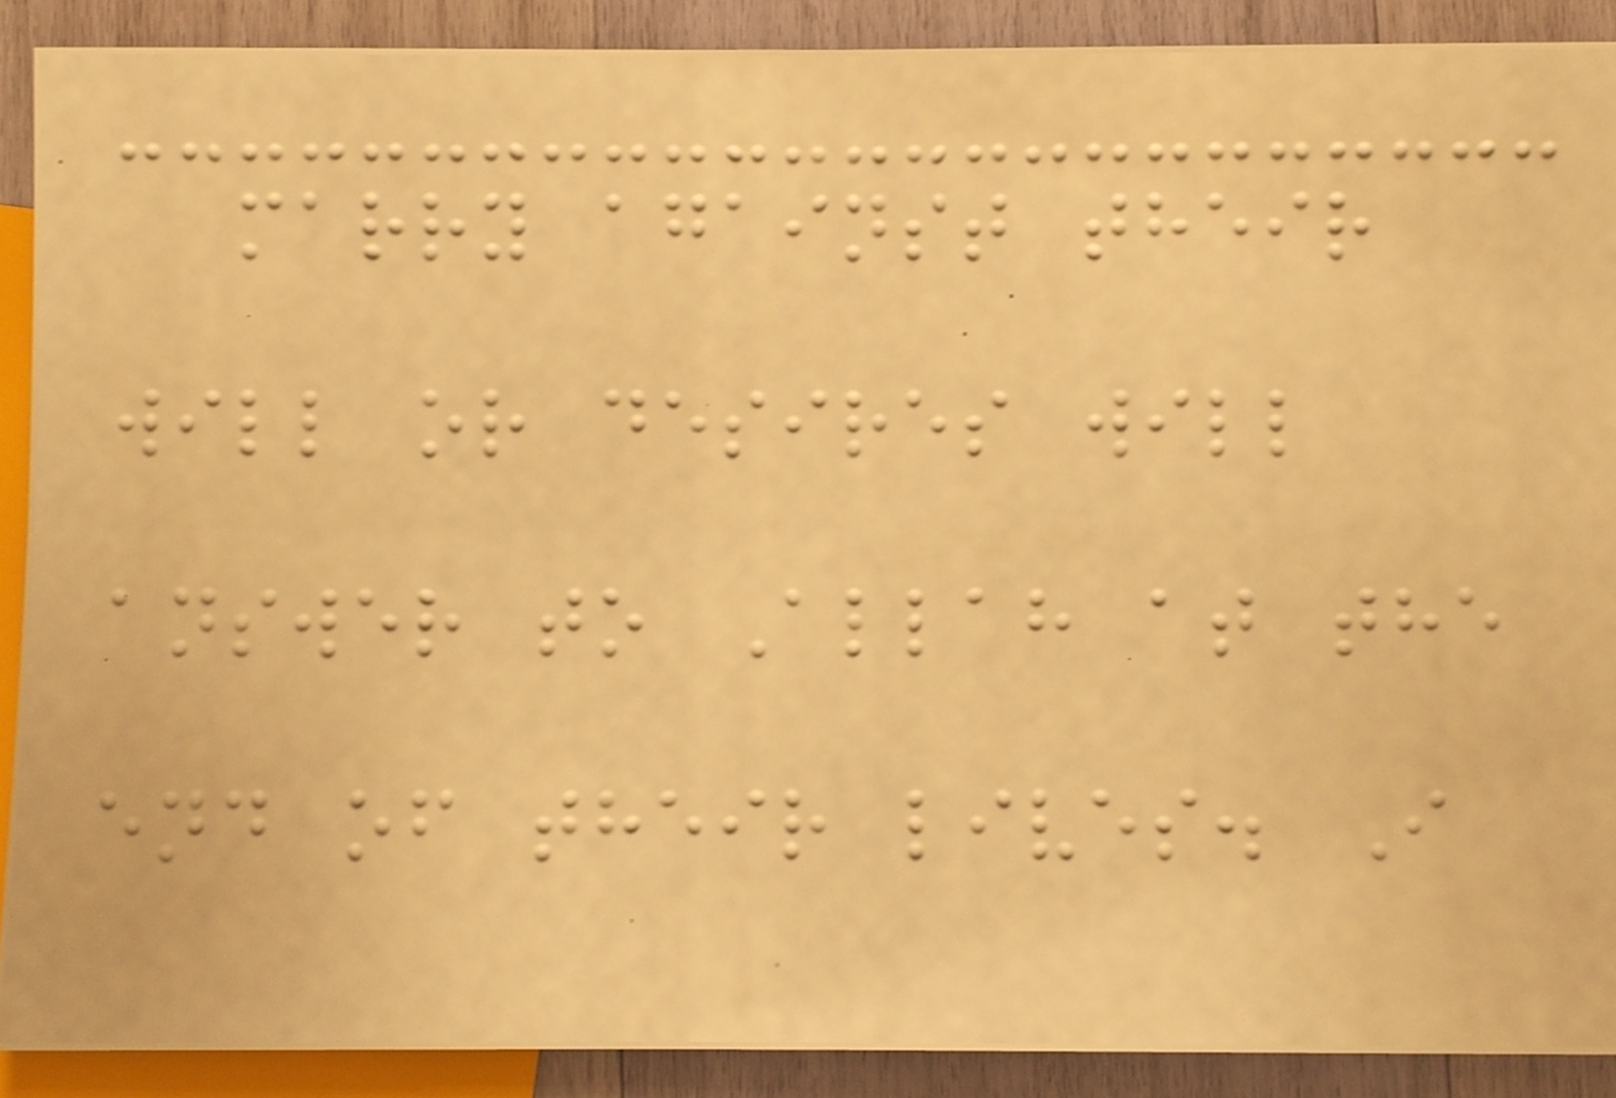marry against their
will or desires will
answer to Allah at the
end of their lives. I
